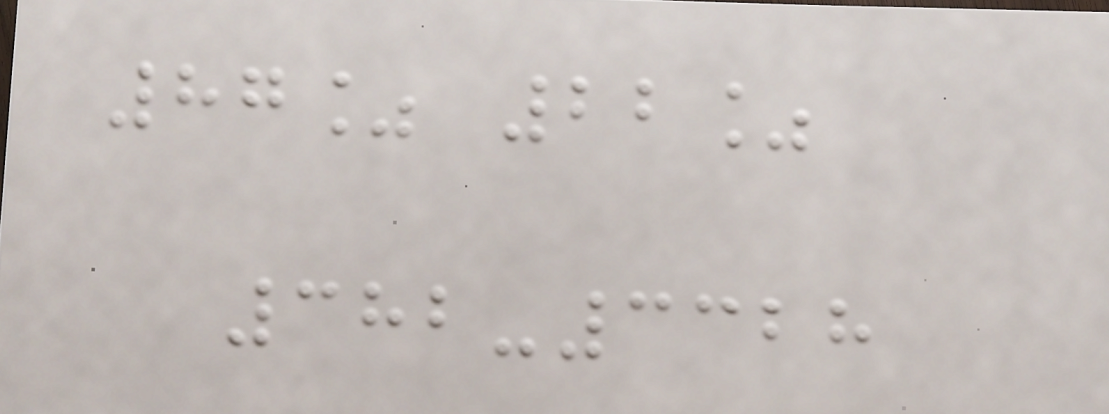87% 22%
382-3328
